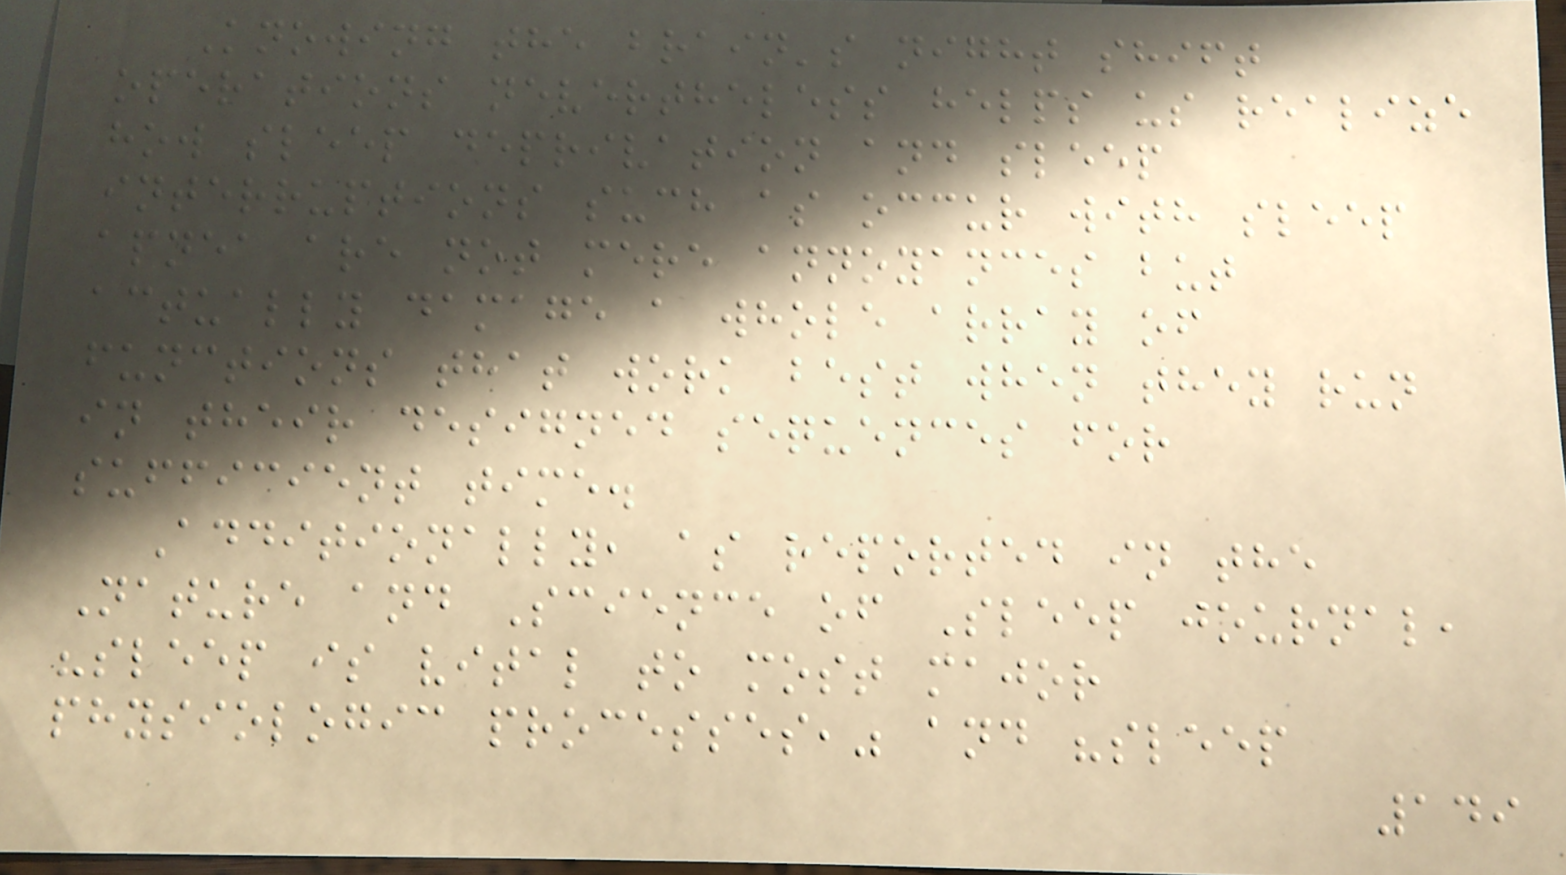Knowing the brain's night shift
operations nevertheless helps us realize
how sleep deprivation and sleep
interruptions such as occur with sleep
apnea are not mere annoyances but
actually damage a whole array of
functions that work best when they run
in their designed sequences for
sufficient time.
Additionally, as reported in the
Nature and Science of Sleep journal,
"sleep is vital to most major
physiologic processes," and "sleep
149
